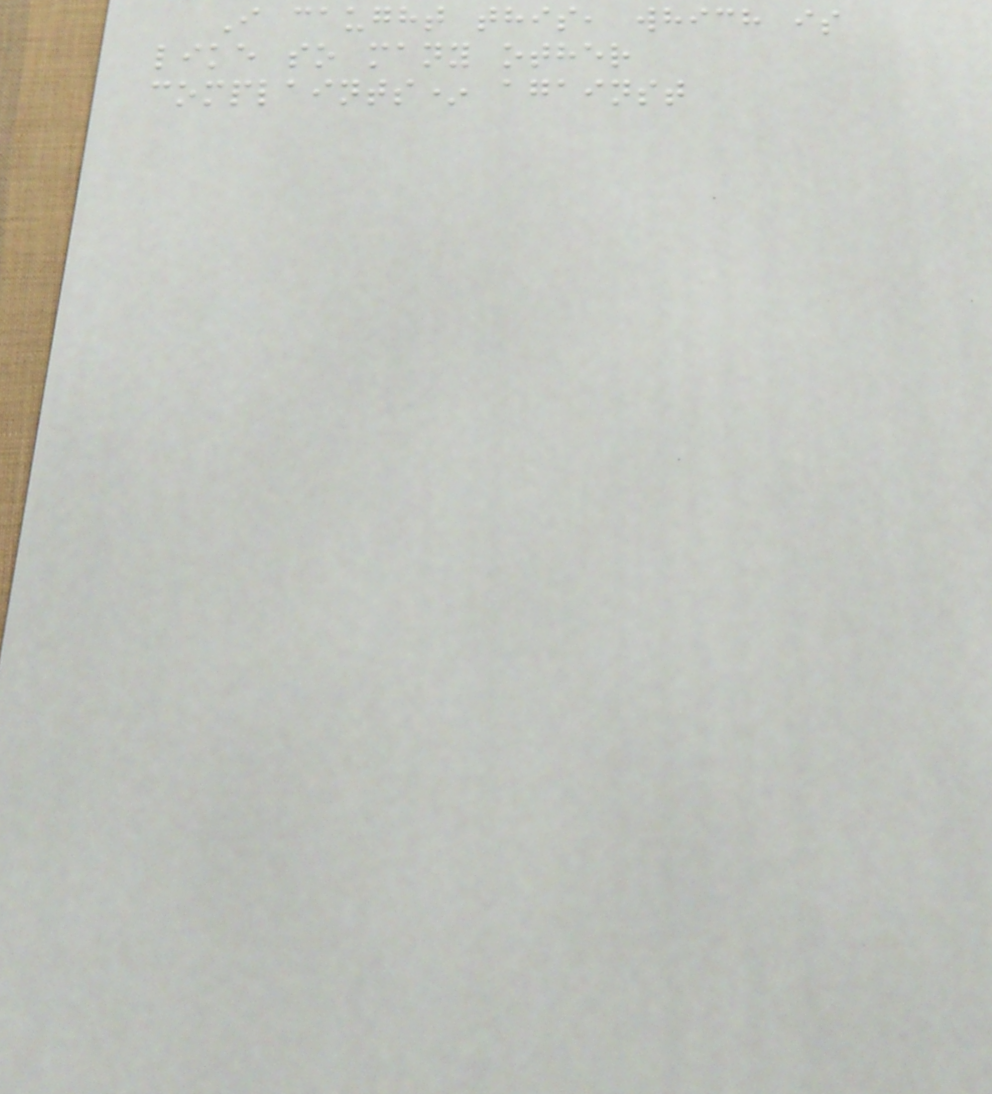I caught this, which is
like so many other
complaints* against
